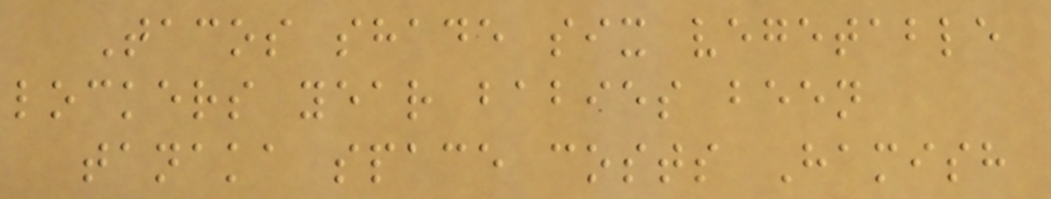Tacos shade six vegetable
lockers year babies been
tanaka space costs Hamish
